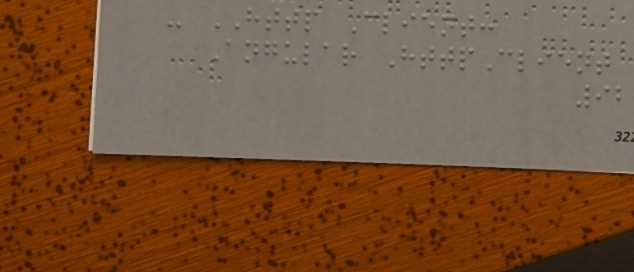- HTTP Client:
Angular HttpClient
92
